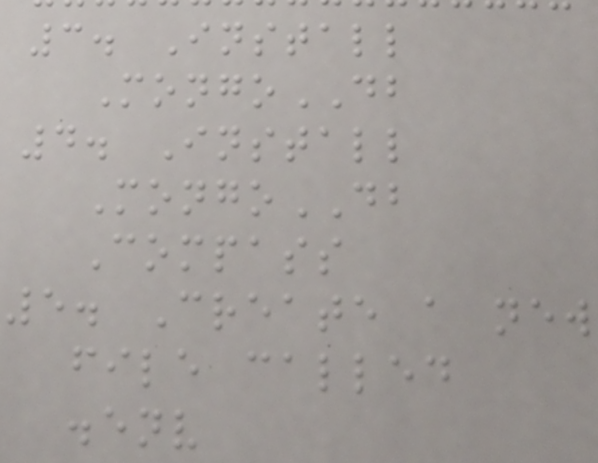3. Install
MongoDB
4. Install
MongoDB
Compass
5. Create a new
file called
.env
